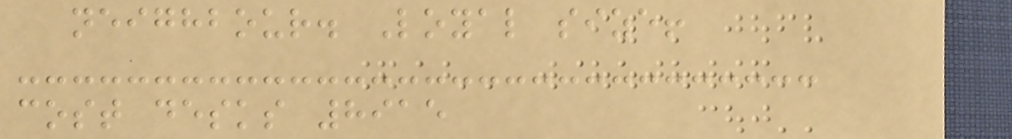neighbour. Loyal size!
cost desks 8915
